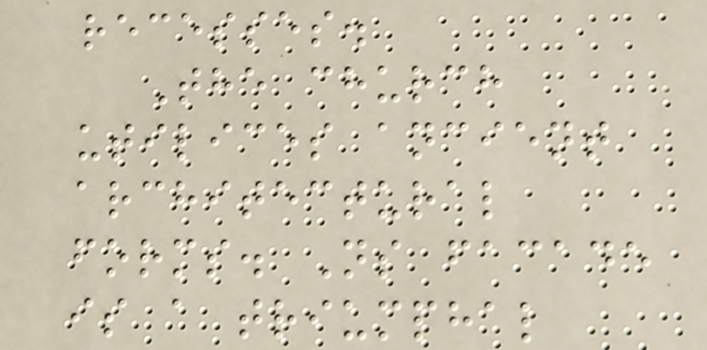recesses.
The church
utilices ancient
architectural
forms. Ns facade
is a triumphal
